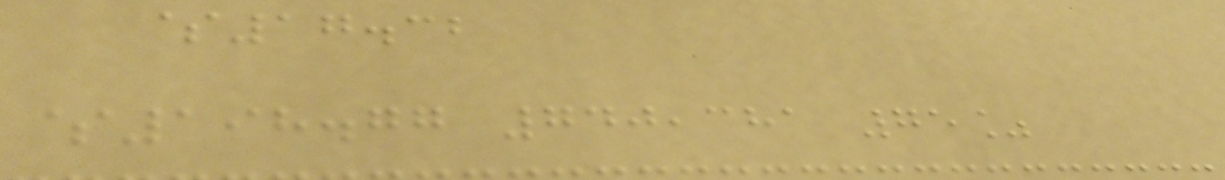$17.32
$198.77 740,381 75%
